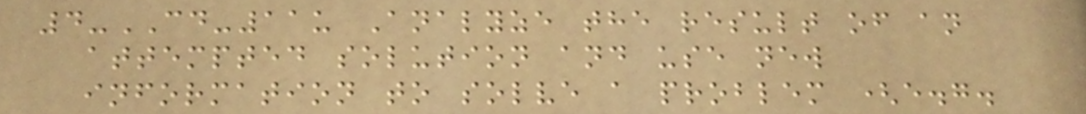4-CD-11u Analyze the result of an
attempted solution and use new
information to solve a problem (e.g.
